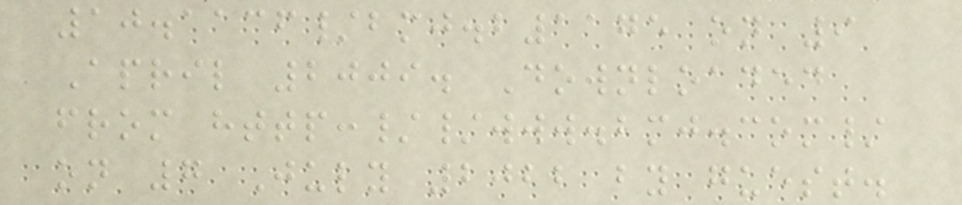10.1136/bmj.b1175 on 9
April 2009. Downloaded
from http://www.bmj.com/
on 7 July 2022 by guest.
